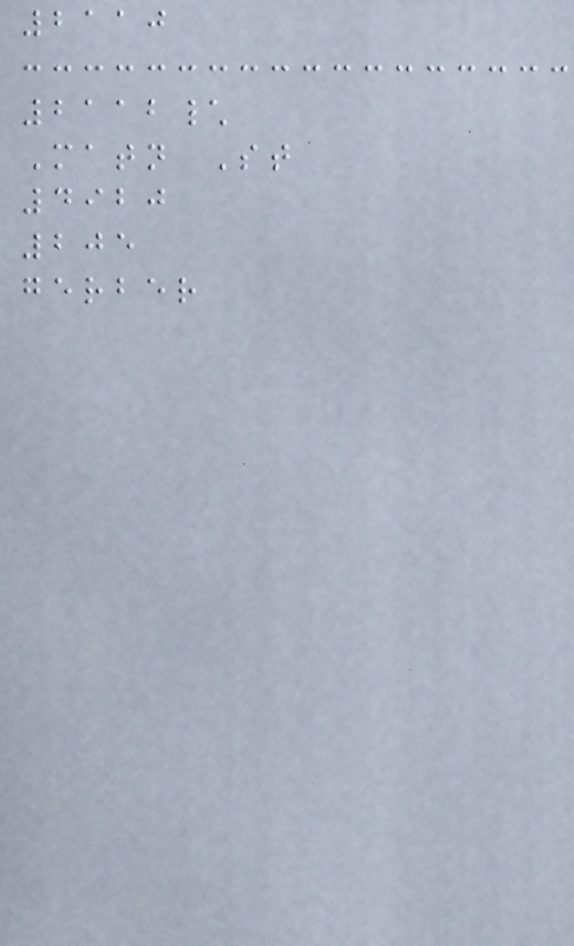2110
2112\
Matn St
4920
205
gerber
